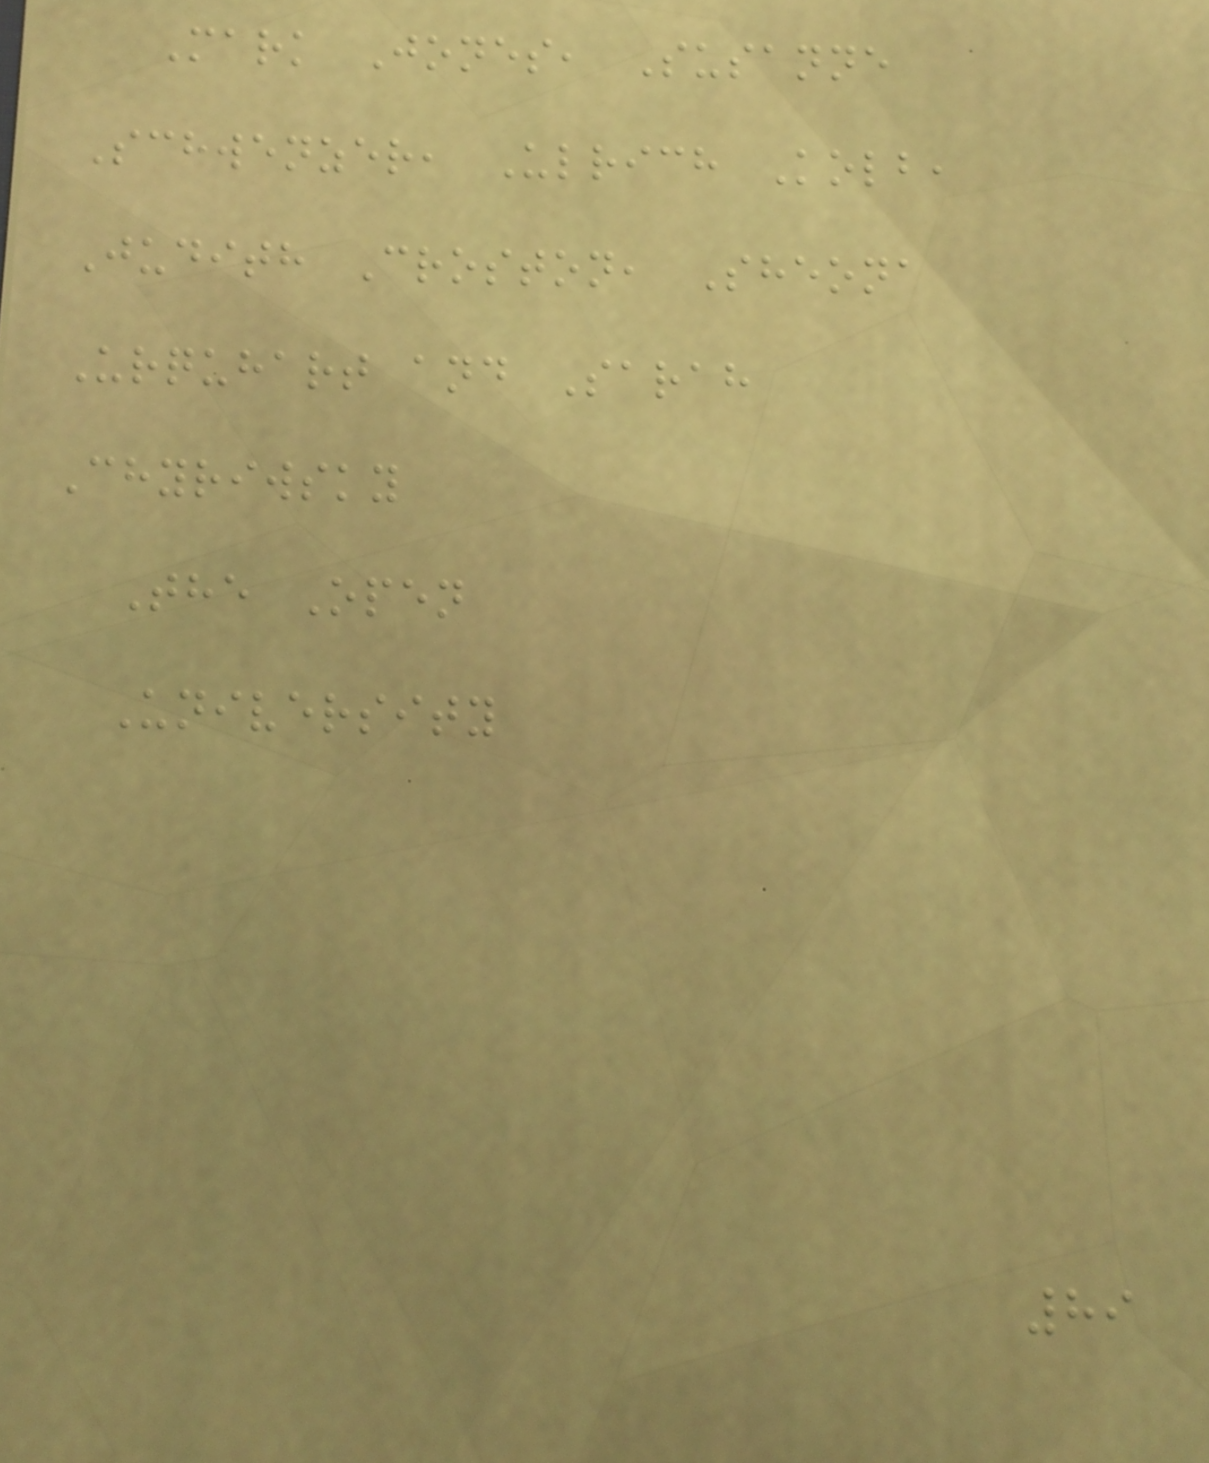Mark Jones, Susanne
Schwenzer, Ulrich Kolb,
Judith Croston, Sheona
Urquhart and Sarah
Chyriwsky
The Open
University
89
